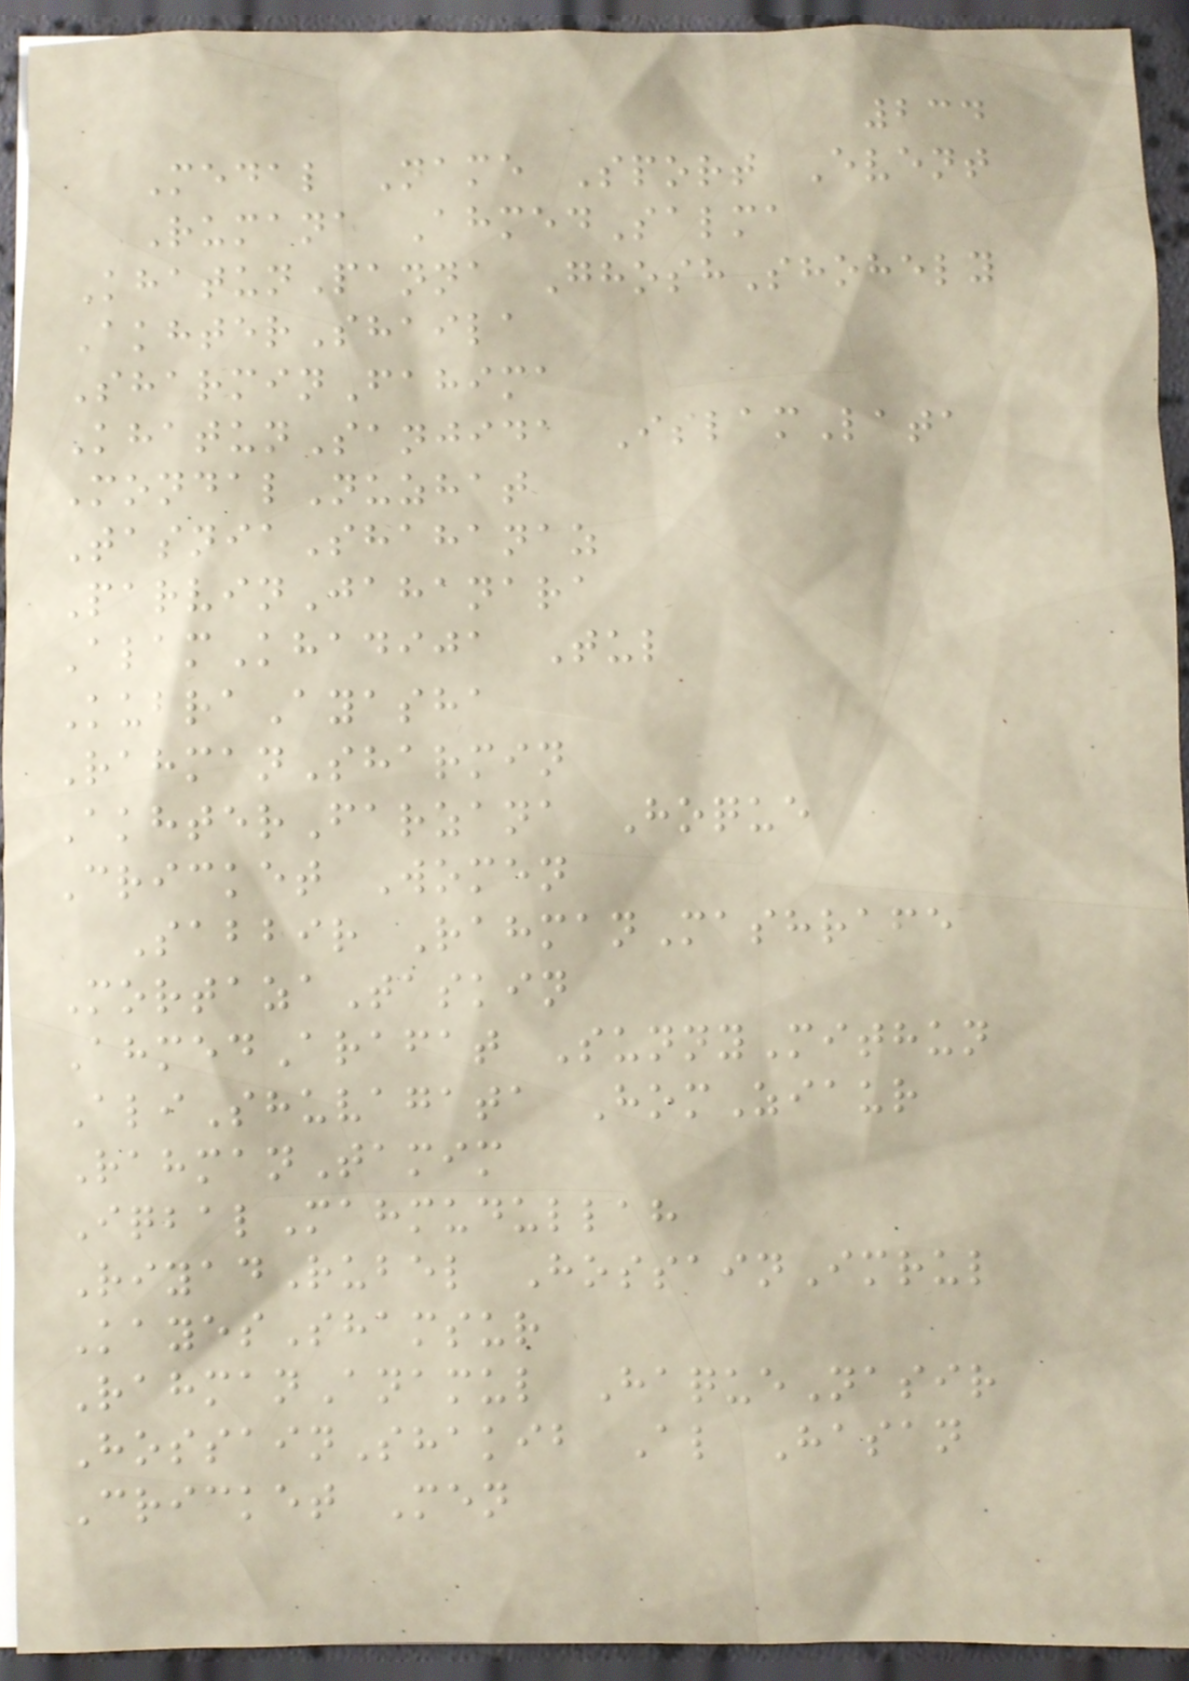234
Medal Name Sport Event
Rumana AhmedSalma
KhatunPanna GhoshShohely
AkhterShaila
SharminFahima
KhatunSanjida IslamLata
MondalNuzhat
TasniaShahanaz
ParvinJahanara
AlamKhadija Tul
KubraAyasha
RahmanSharmin
AkhterFarzana Hoque
Cricket Women
Sabbir RahmanMashrafe
MortazaTaskin
AhmedArafat SunnyMithun
AliShuvagata HomZiaur
RahmanTamim
IqbalMahmudullah
RiyadRubel HossainImrul
KayesShamsur
RahmanAnamul HaqueNasir
HossainShakib Al Hasan
Cricket Men
